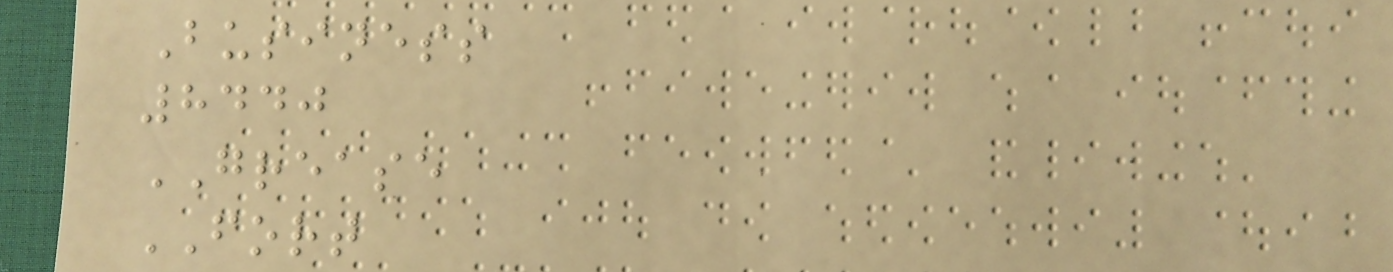Business
8440
GREASE
FORT
